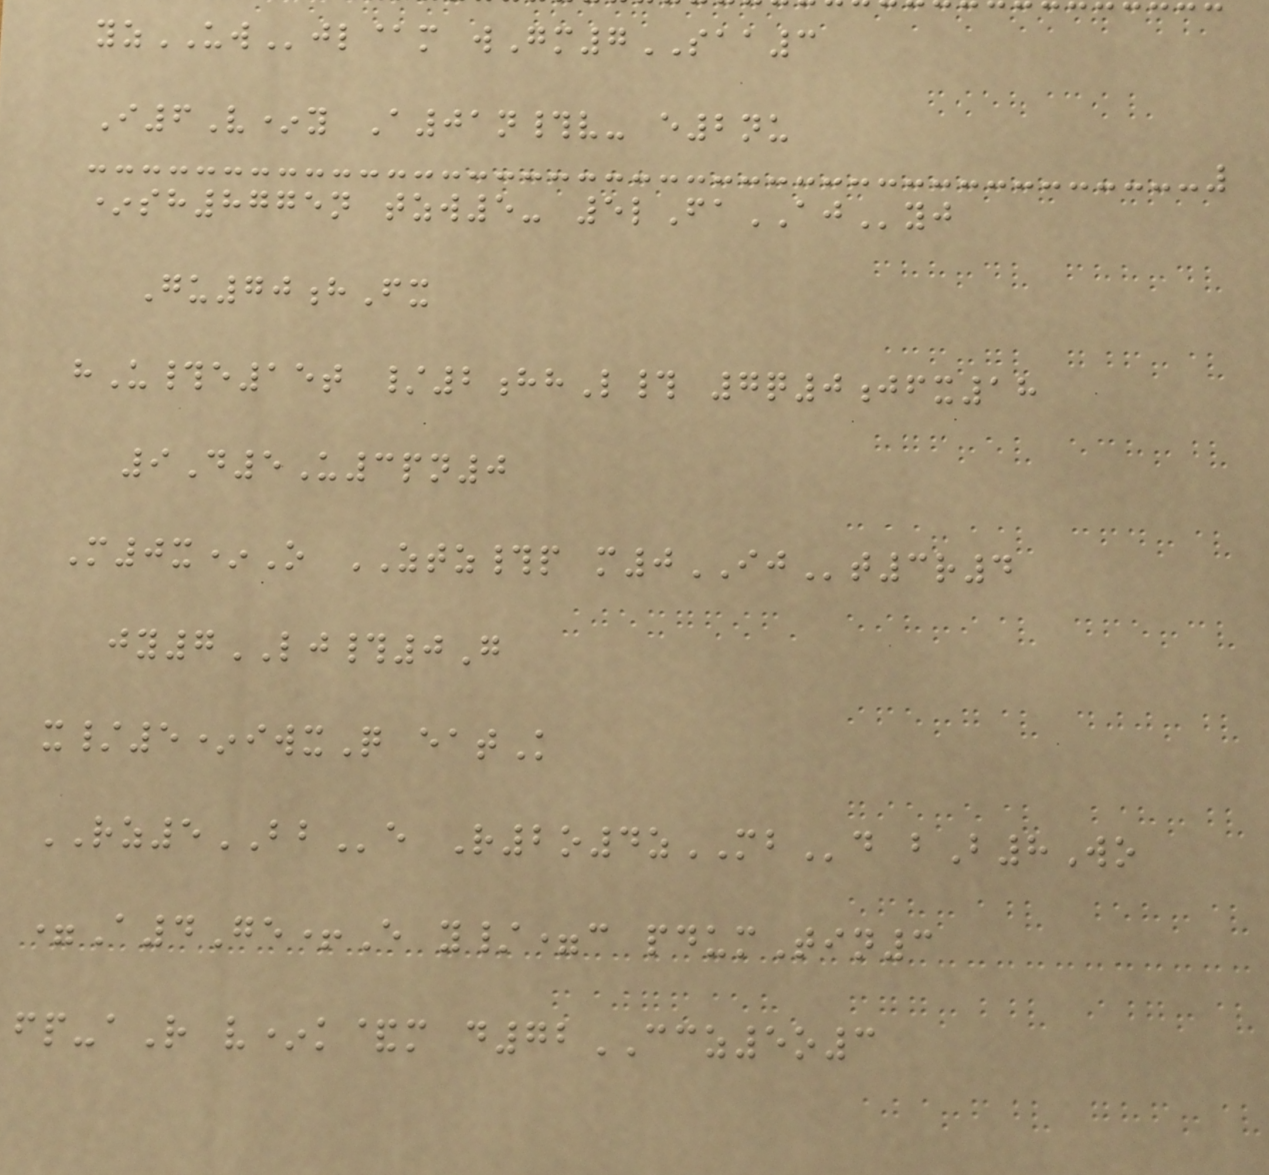yzUWjl@m wGm7SAA3
I6V*y A01n#v- e2nu
*sh8775n tzw5- 5lFaAJyj
Gu70hFx
hU#e15t /2hhL# 7q0jfx18
9D5U3pn0
M0x*O ZTZ#p m0IJt3r4
jy7LJ#0G
x/5*iwxQ eatK
RZ5BBe R2o4zMBd bB8Wo
=A4Ge+E y/=c pdumTin3
fp-aR v*k&m d72CCZ5o3
